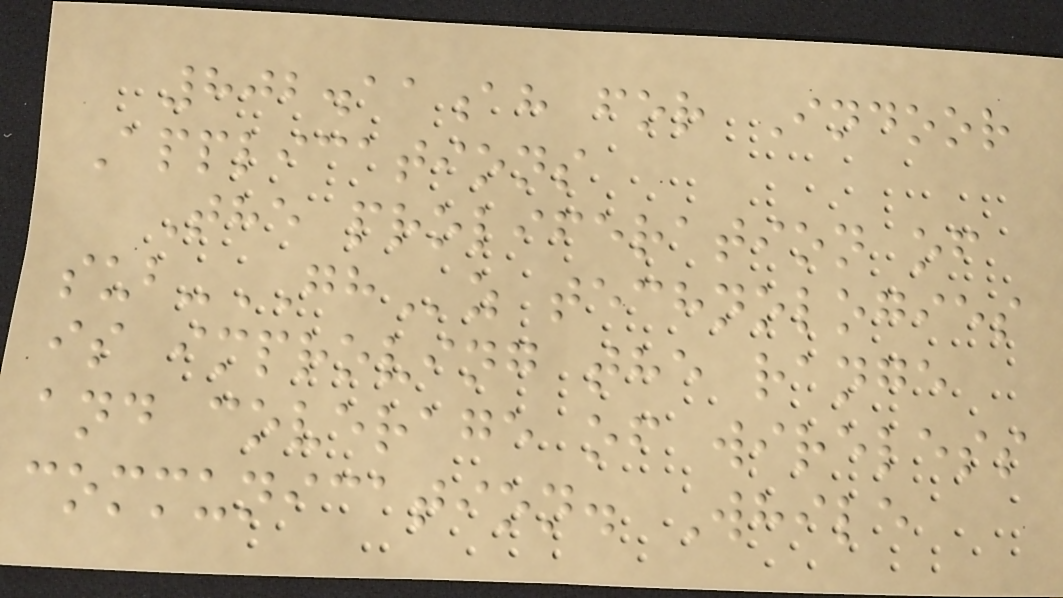802.11ah for Indoor
Applications
The proliferation of
sub-GHz technologies
is improving the range
and coverage of wireless
communication. While
